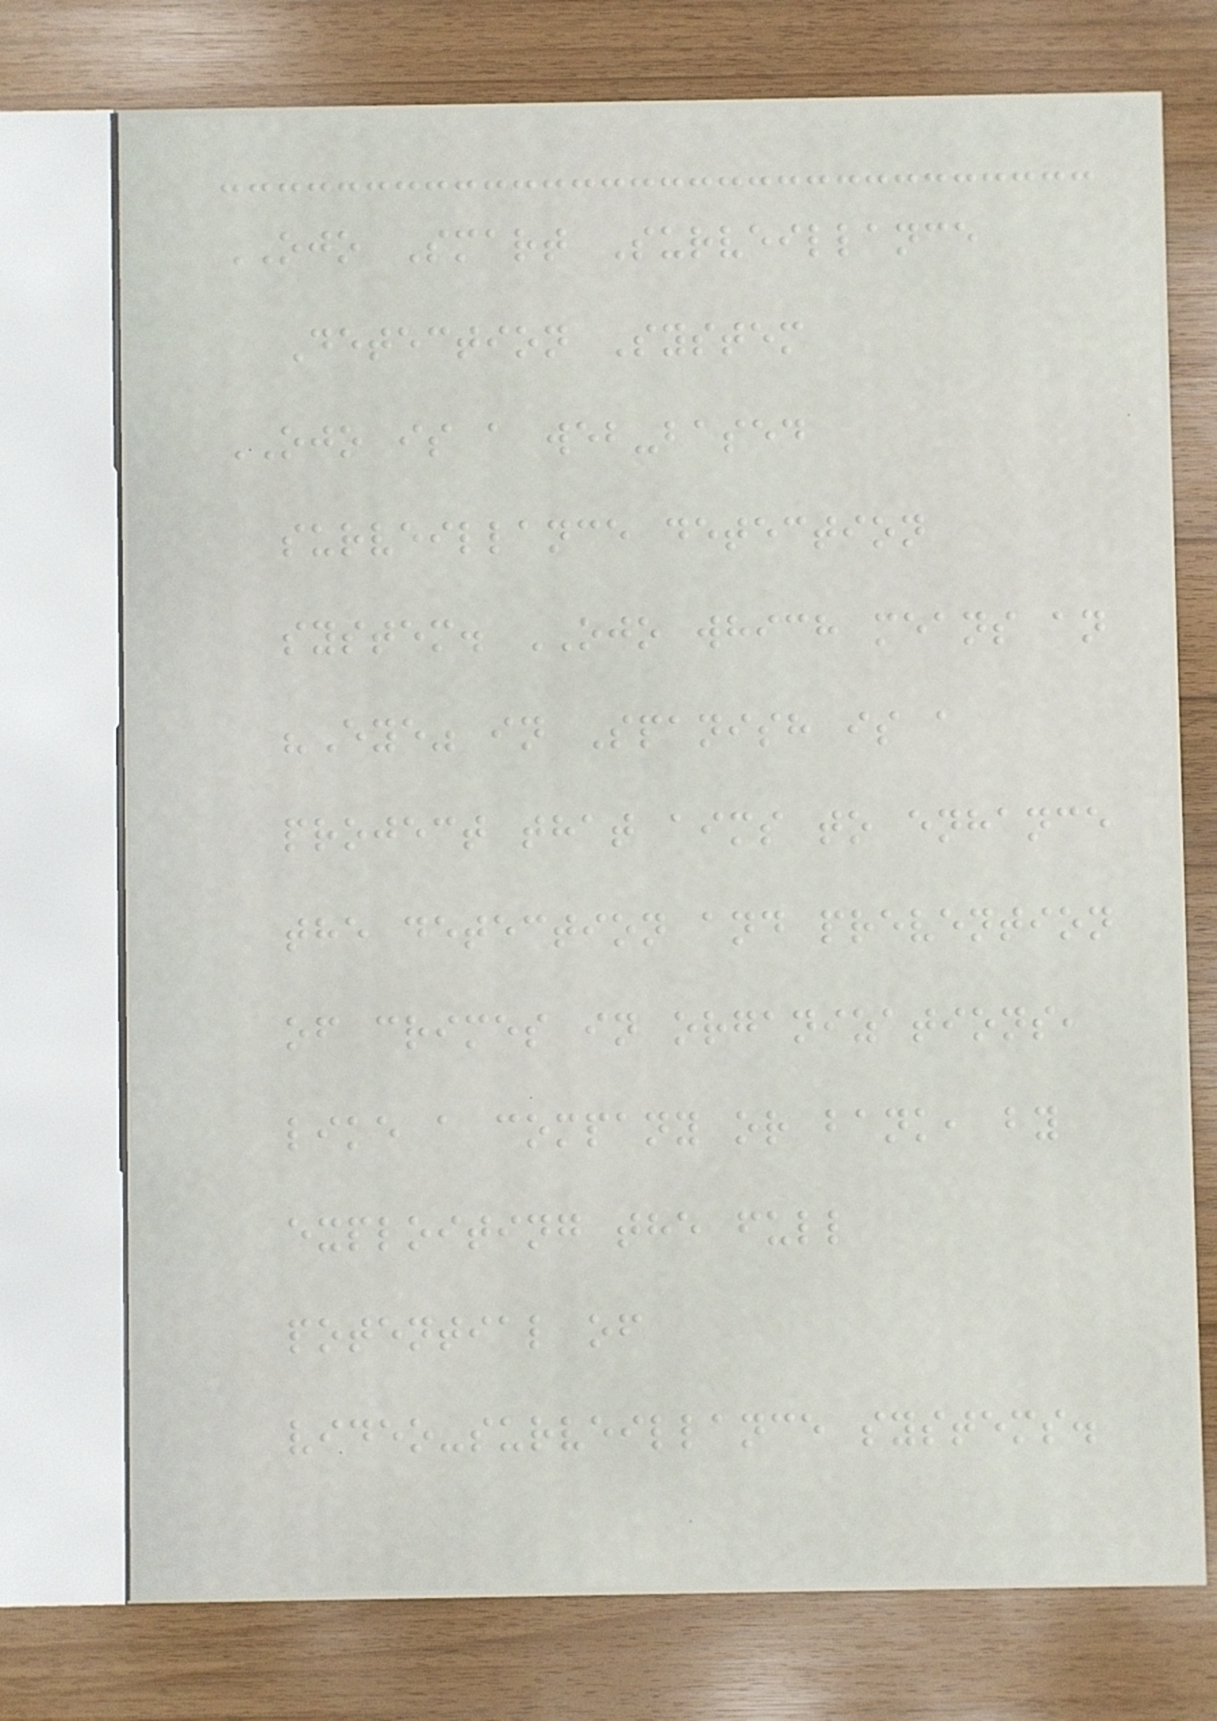OJO Smart Surveillance
Detection System
OJO is a web-based
surveillance detection
system. OJO which means an
"Eye" in Spanish is a
project that aims to enhance
the detection and prevention
of crimes in organizations,
like a company or bank, by
exploiting the full
potential of
video-surveillance systems.
